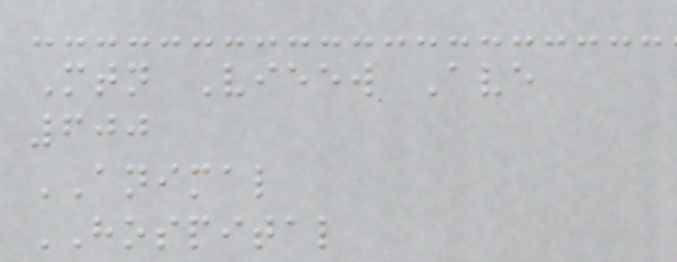Mtn Vieew Ave
600
ANIMAL
HOSPITAL
